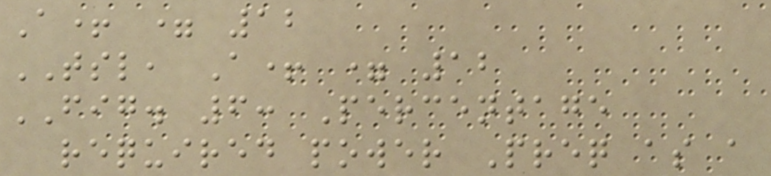A+ = 12
TSL, A+ = 12
FIG. 6: Percentage
required power Preq as a
